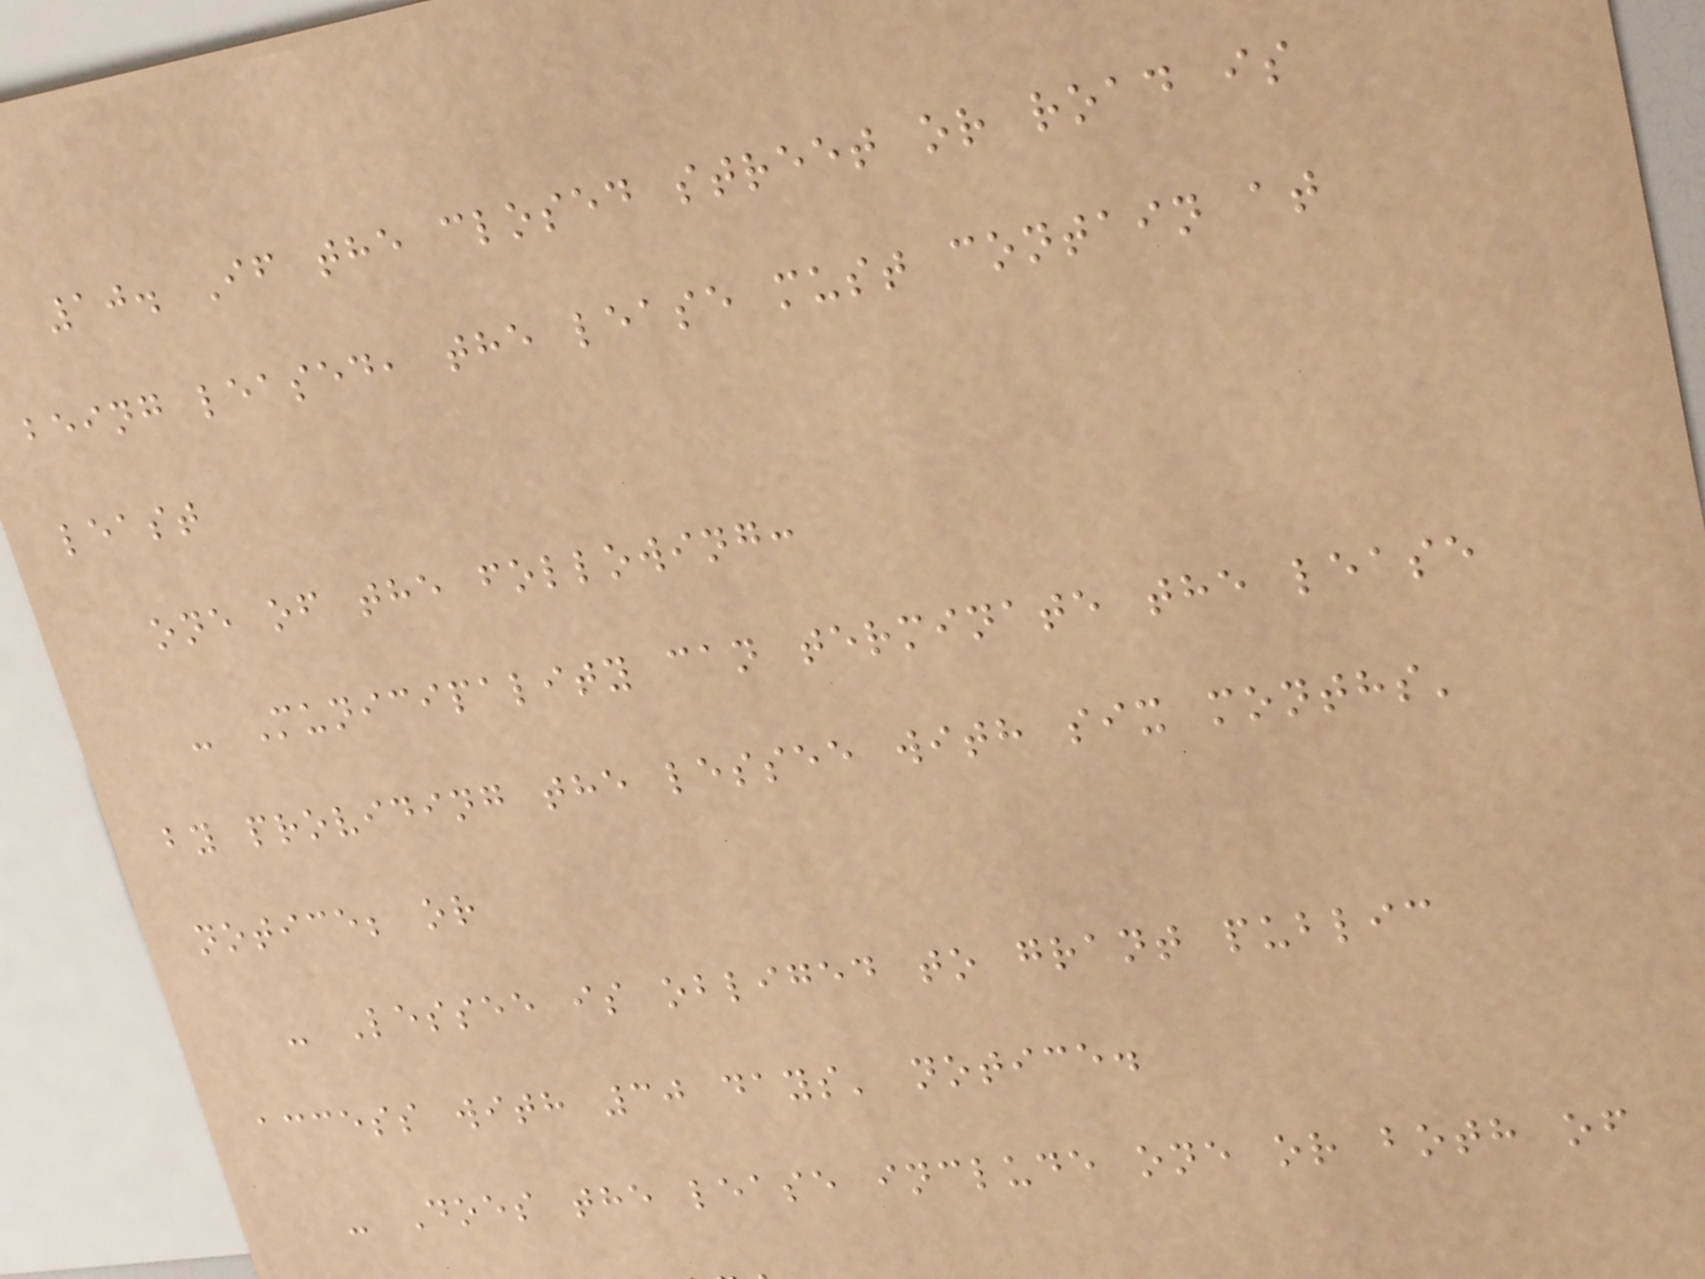10. If the closed street or road is
being leased, the lease must contain at
least
one of the following:
- Municipality can terminate the lease
by providing the lessee with six months'
notice; or
- Lessee is obliged to grant public
access with 30 days' notice.
- Does the lease include one or both of
